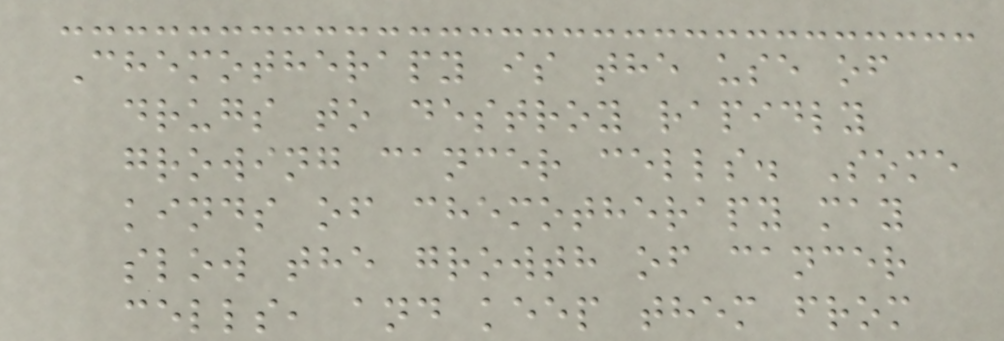Chemotherapy is the use of
drugs to destroy rapidly
growing cancer cells. Some
kinds of chemotherapy may
slow the growth of cancer
cells, and keep them from
